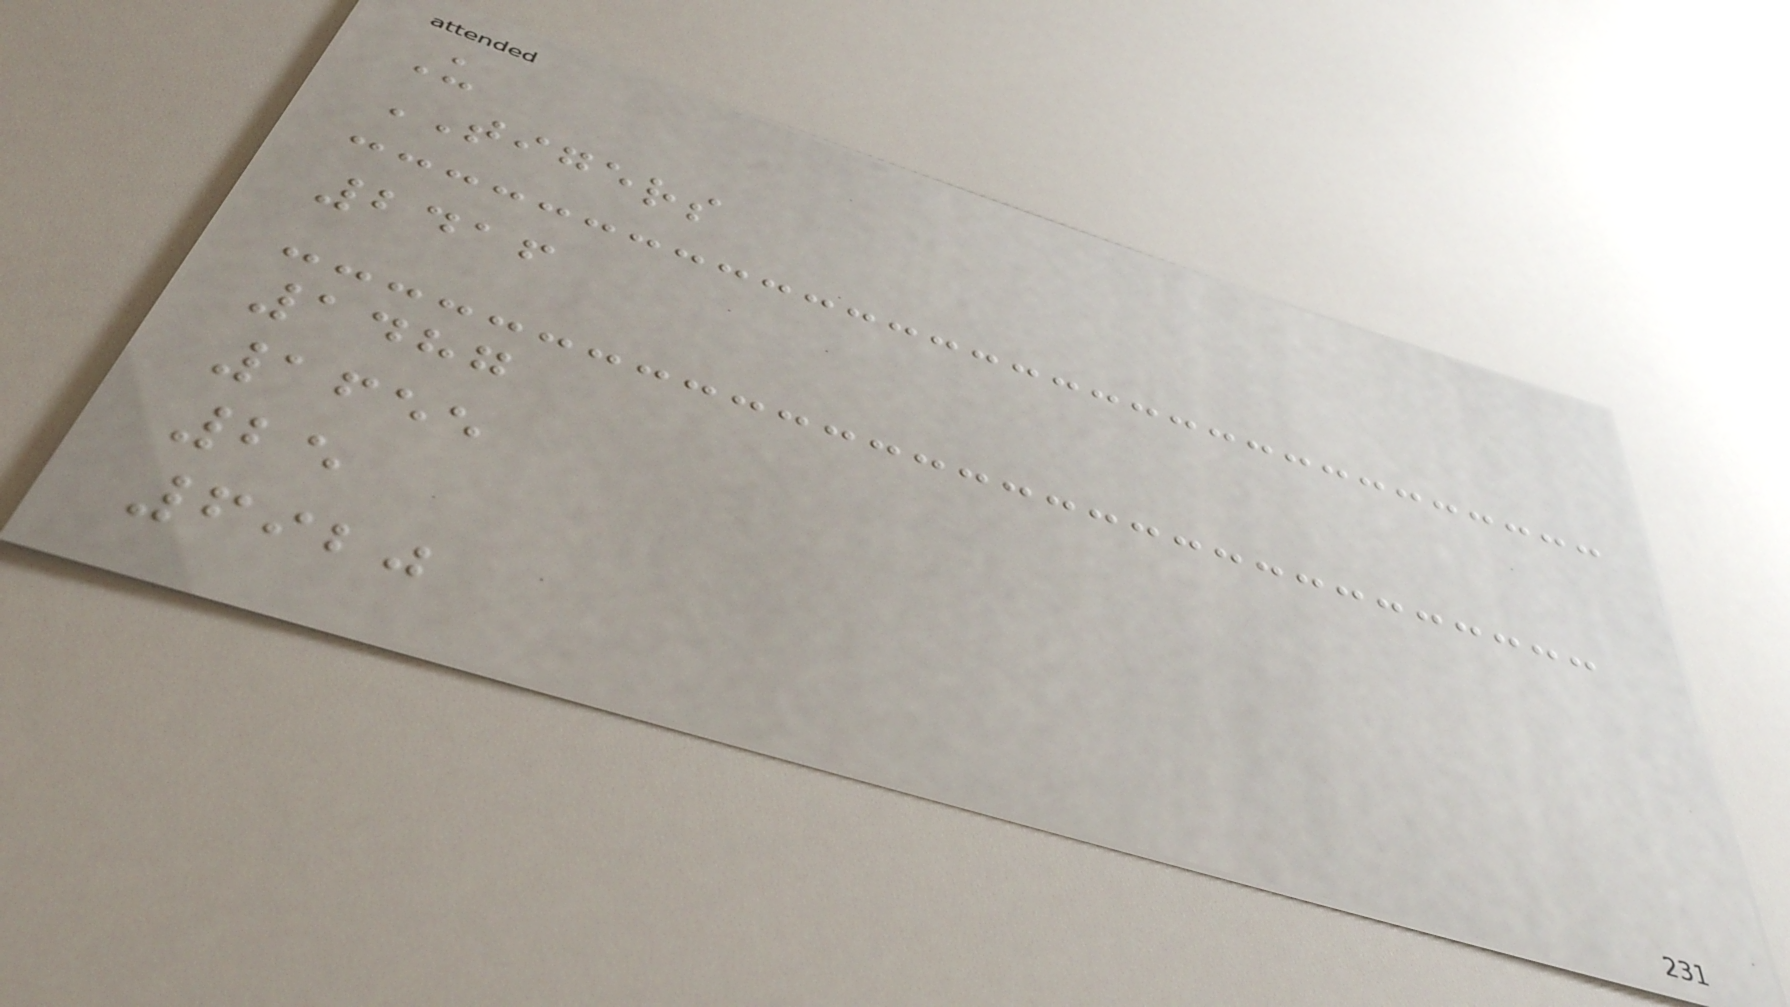U
TIGERS
2416
1487
1655
25
6920
